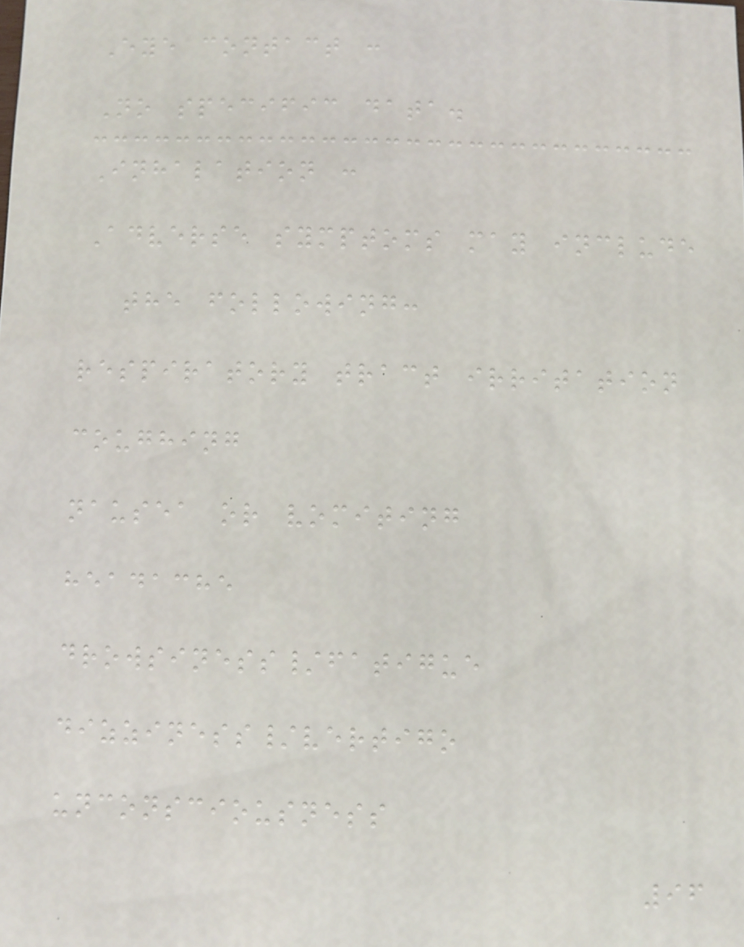Eye contact :
No specific data.
Inhalation :
Adverse symptoms may include
the following:
respiratory tract irritation
coughing
nausea or vomiting
headache
drowsiness/fatigue
dizziness/vertigo
unconsciousness
96
